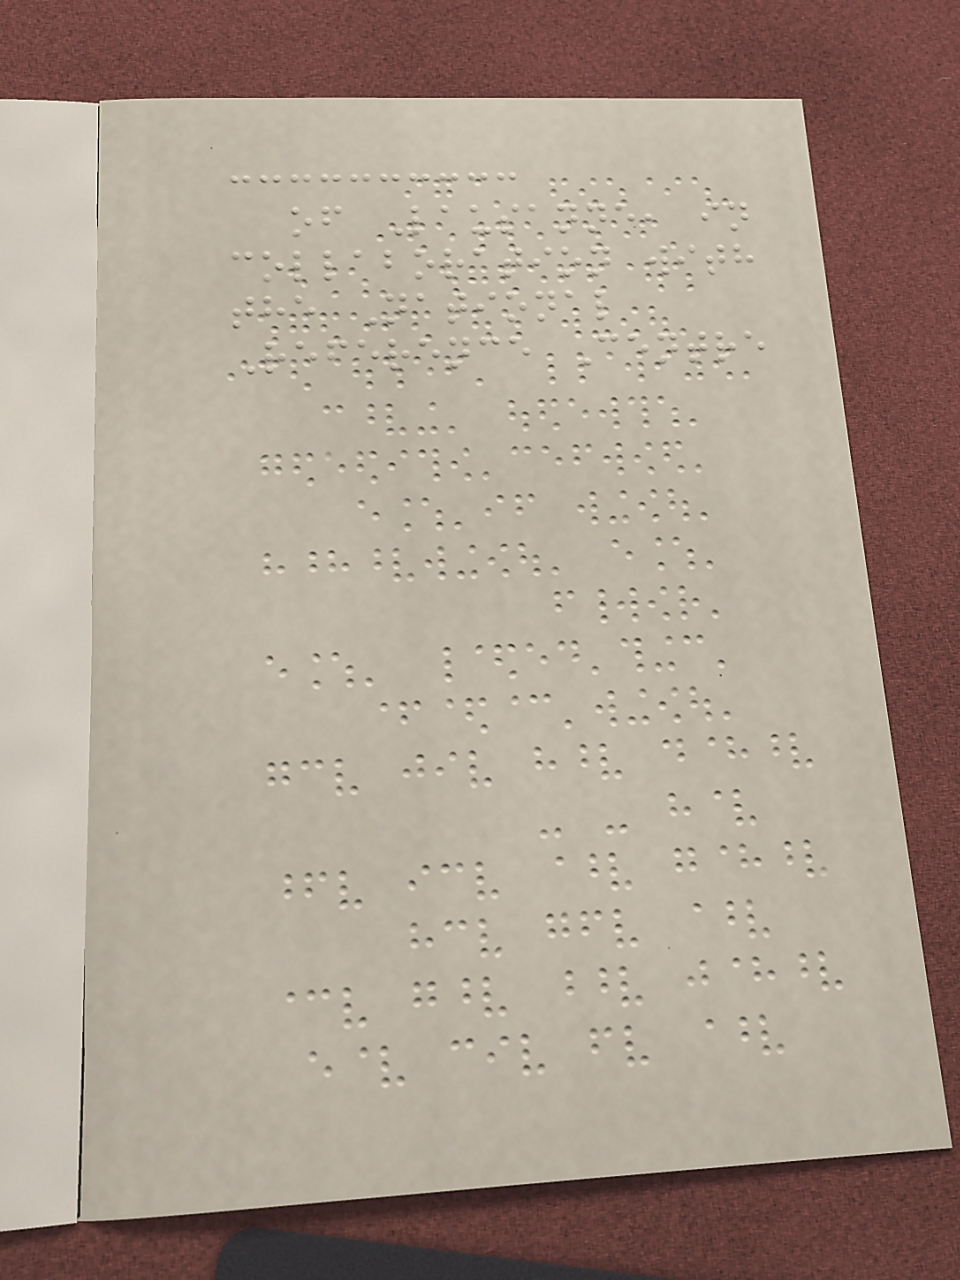of Lausanne, in
collaboration with
the National
Reference Centre
